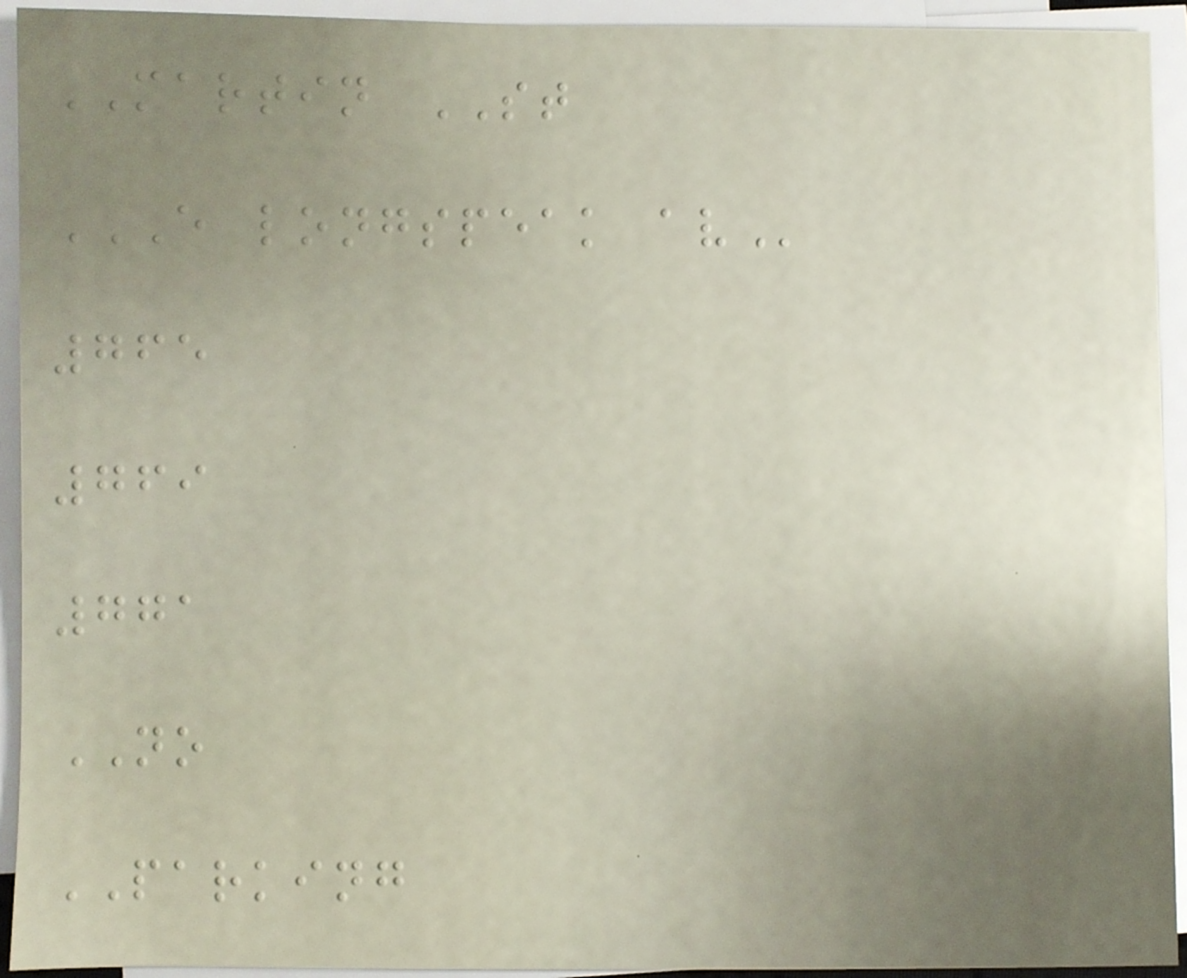MARTIN ST
E LONGSPEAK AV
765
769
771
NO
PARKING
